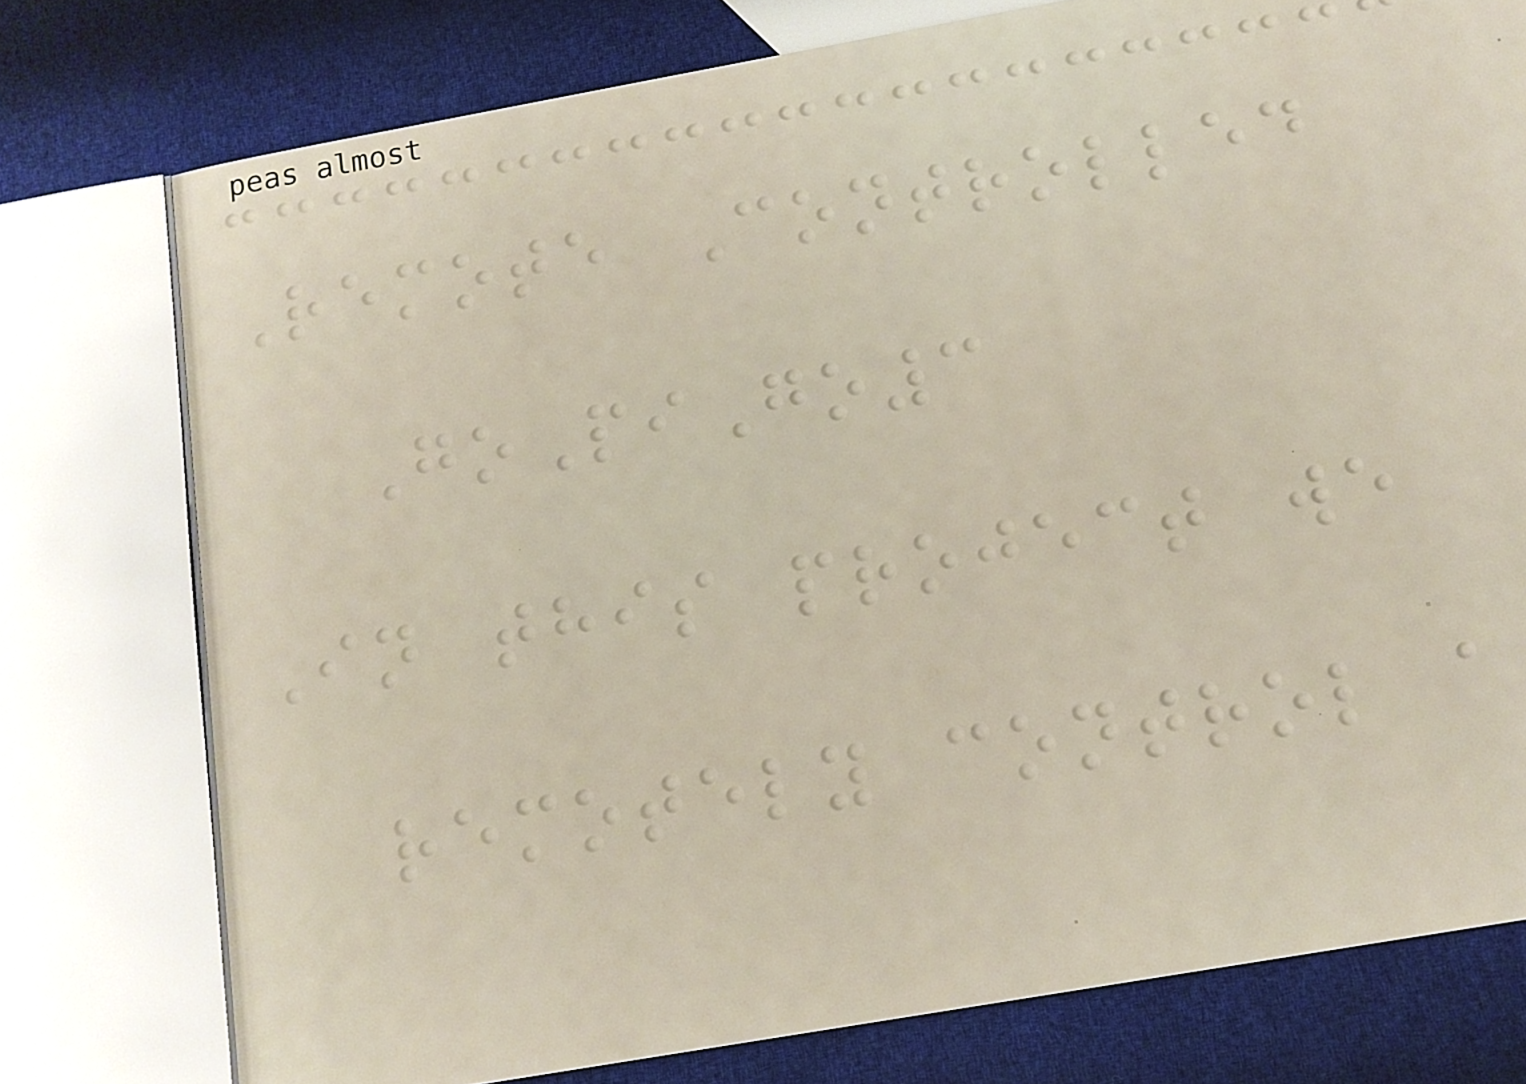Remote Controlled
GoPiGo3
In this project we
remotely control a
